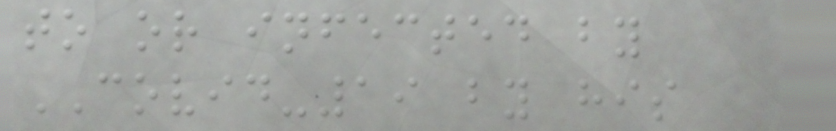to or infected by
COVID-19 by his
